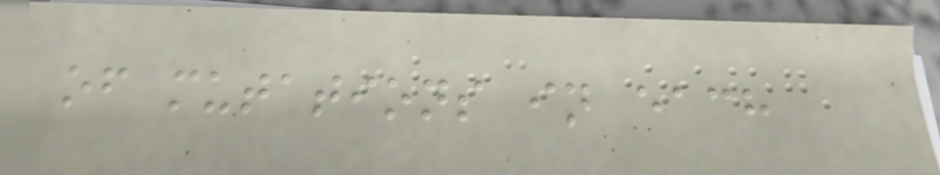of mutations in each
